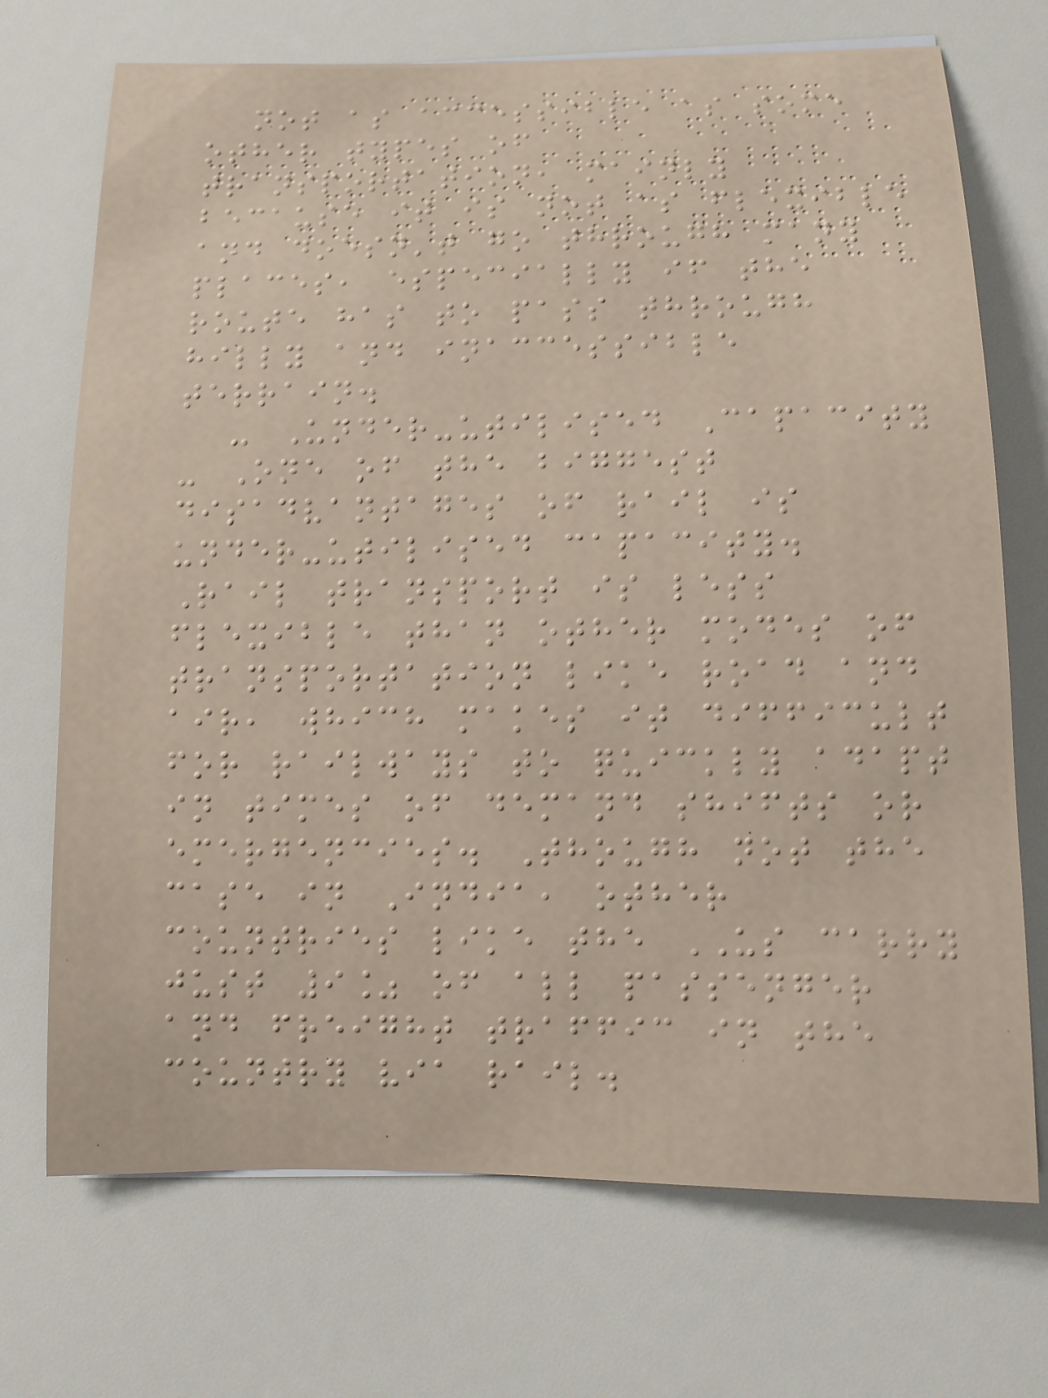not as accessible as some
other types of
transportation, mainly
because it is not as flexible
and doesn't go through many
places, especially if the
route has to pass through
hilly and inaccessible
terrain.
- Under-utilised Capacity
- One of the biggest
disadvantages of rail is
under-utilised capacity.
Rail transport is less
flexible than other modes of
transportation like road and
air, which makes it difficult
for railways to quickly adapt
in times of demand shifts or
emergencies. Though not the
case in India, other
countries like the US carry
just 9% of all passenger
and freight traffic in the
country via rail.
